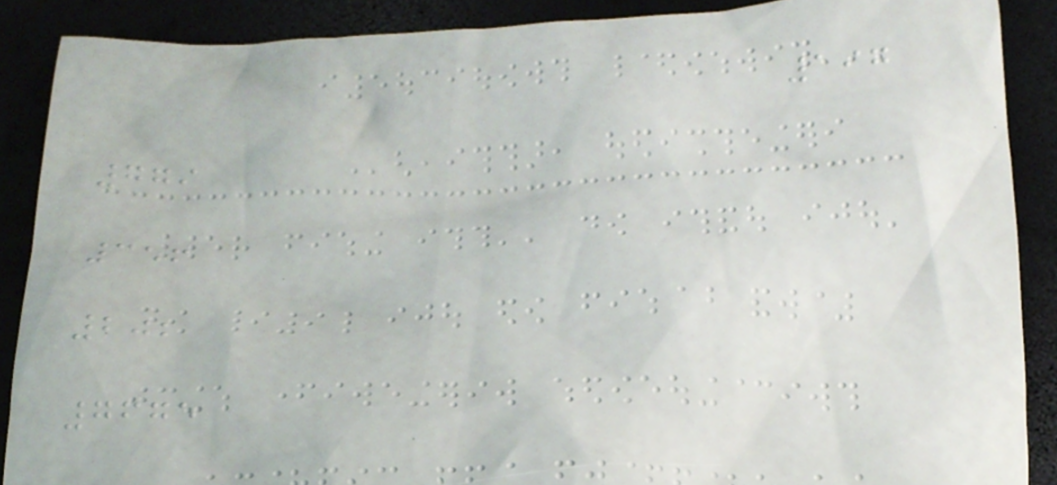197
779
356
202
7675
